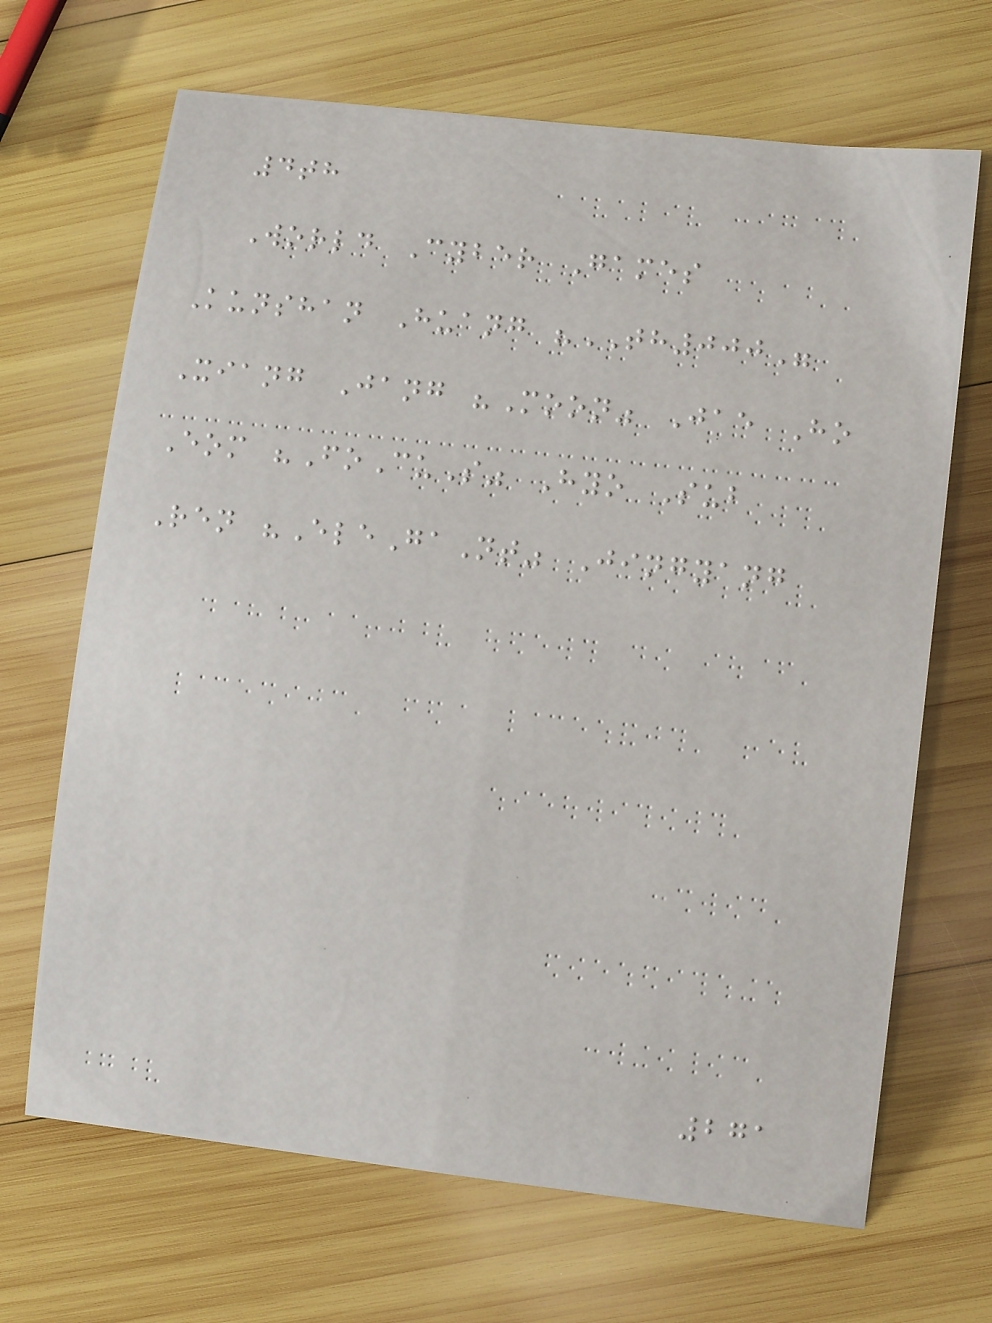4th
World Cyber Games
Kunshan Huang "TH000"
Xiang Jang "Moon" Jae Ho
Eom "FoCuS" Hyo Sub
Ren "EleGaNt" Jingyang
271
